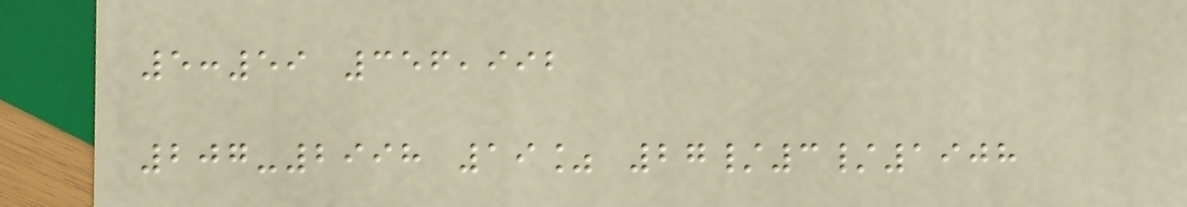5:59 356,992
207-2998 19% 27/3/1908
